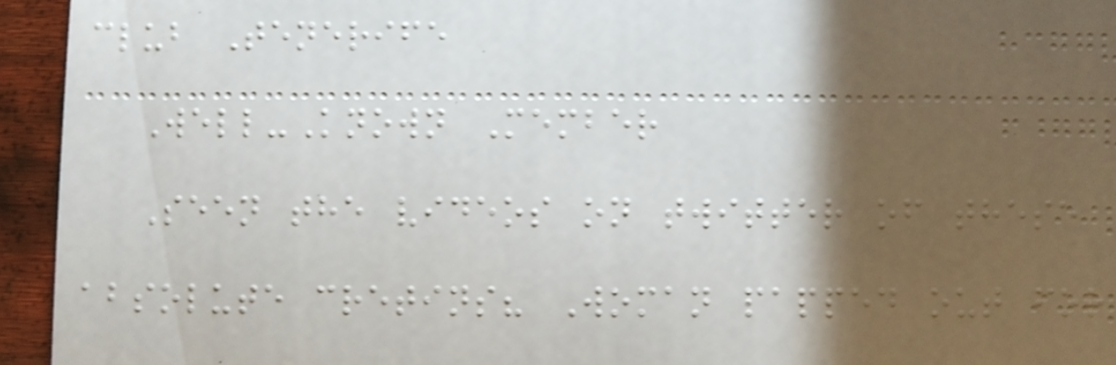club Tenerife
Well-Known Member
Seen the videos on twitter of these
absolute cretins? Woman papped out for
